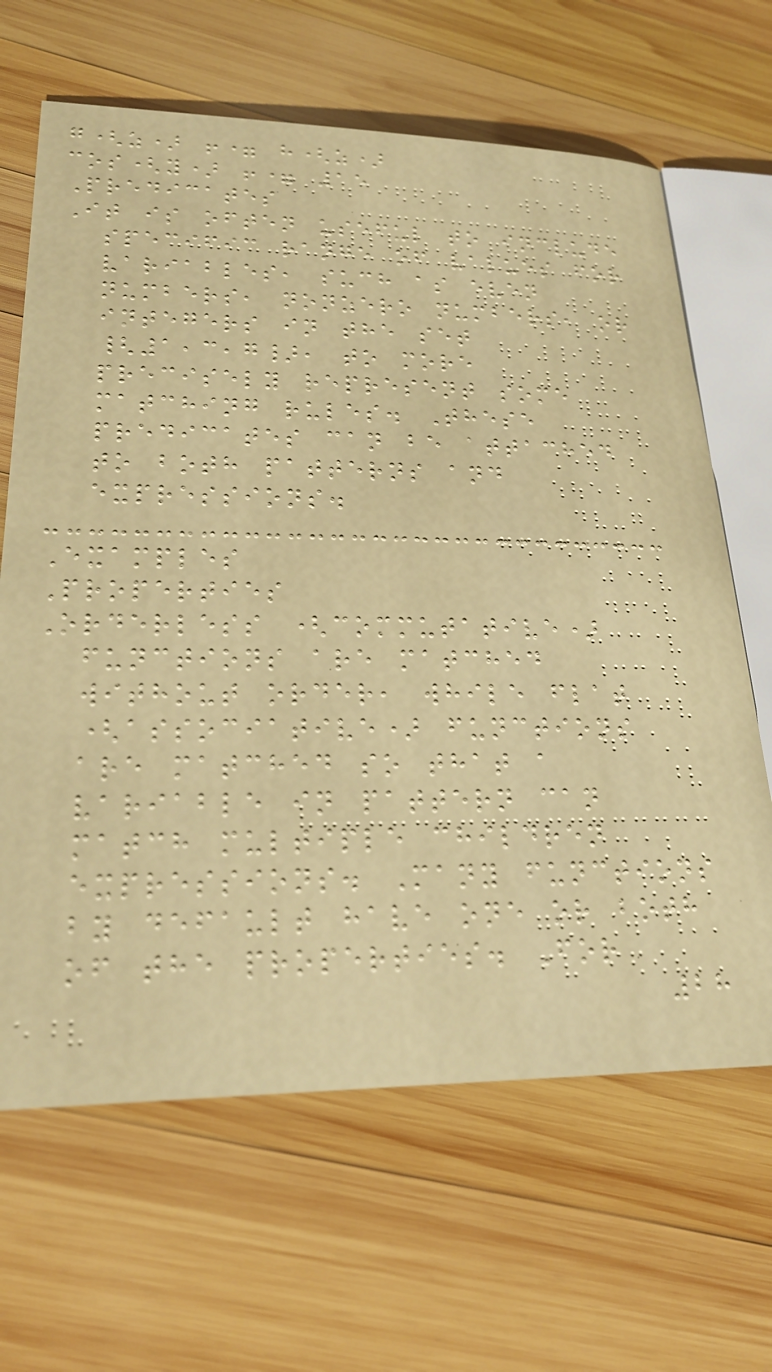g(z) != h(z)
cos(y) != 15
Predicates
It is often useful to include
specific range of values for
variables, such as even
numbers, nonzero numbers, or
integers in the set
{1,3,7}, to more
precisely represent some
matching rules. These
predicates can be attached
to both patterns and
expressions.
Examples
Properties
Orderless (commutative)
functions are matched
without order, while flat
(associative) functions
are matched so that a
variable in pattern can
match multiple children
expressions. Many functions
by default have one or both
of the properties. For
28
